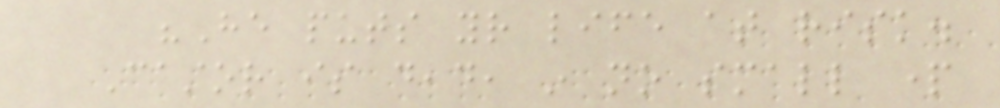"He puts your life at risk.
Castor is dead, in no small part
